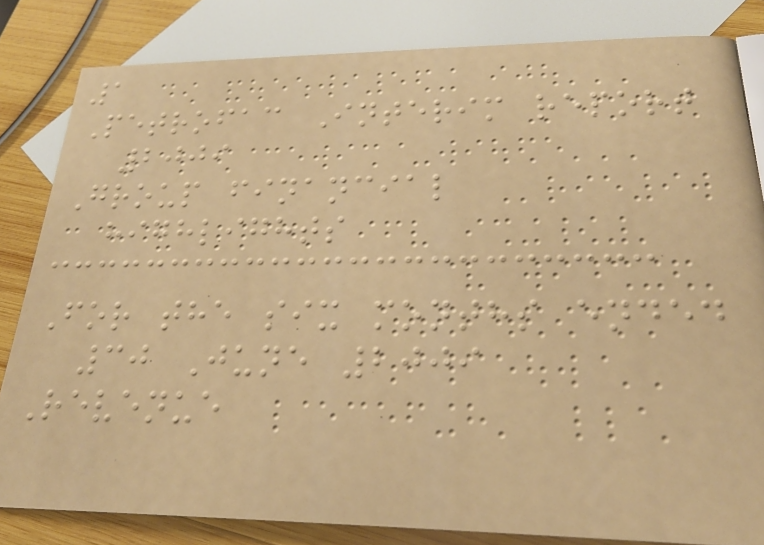1
Petrofac Interim report
2009
Group financial
highlights
For the six months ended
30 June 2009
Revenue
